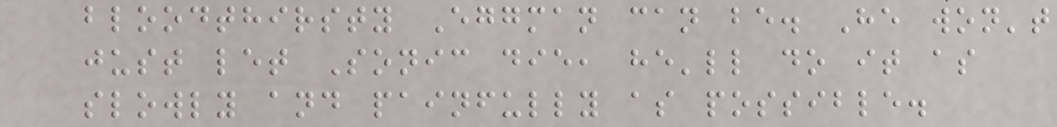bloodthirsty Eggman can be. He won't
just let Sonic die, he'll do it as
slowly and painfully as possible.
